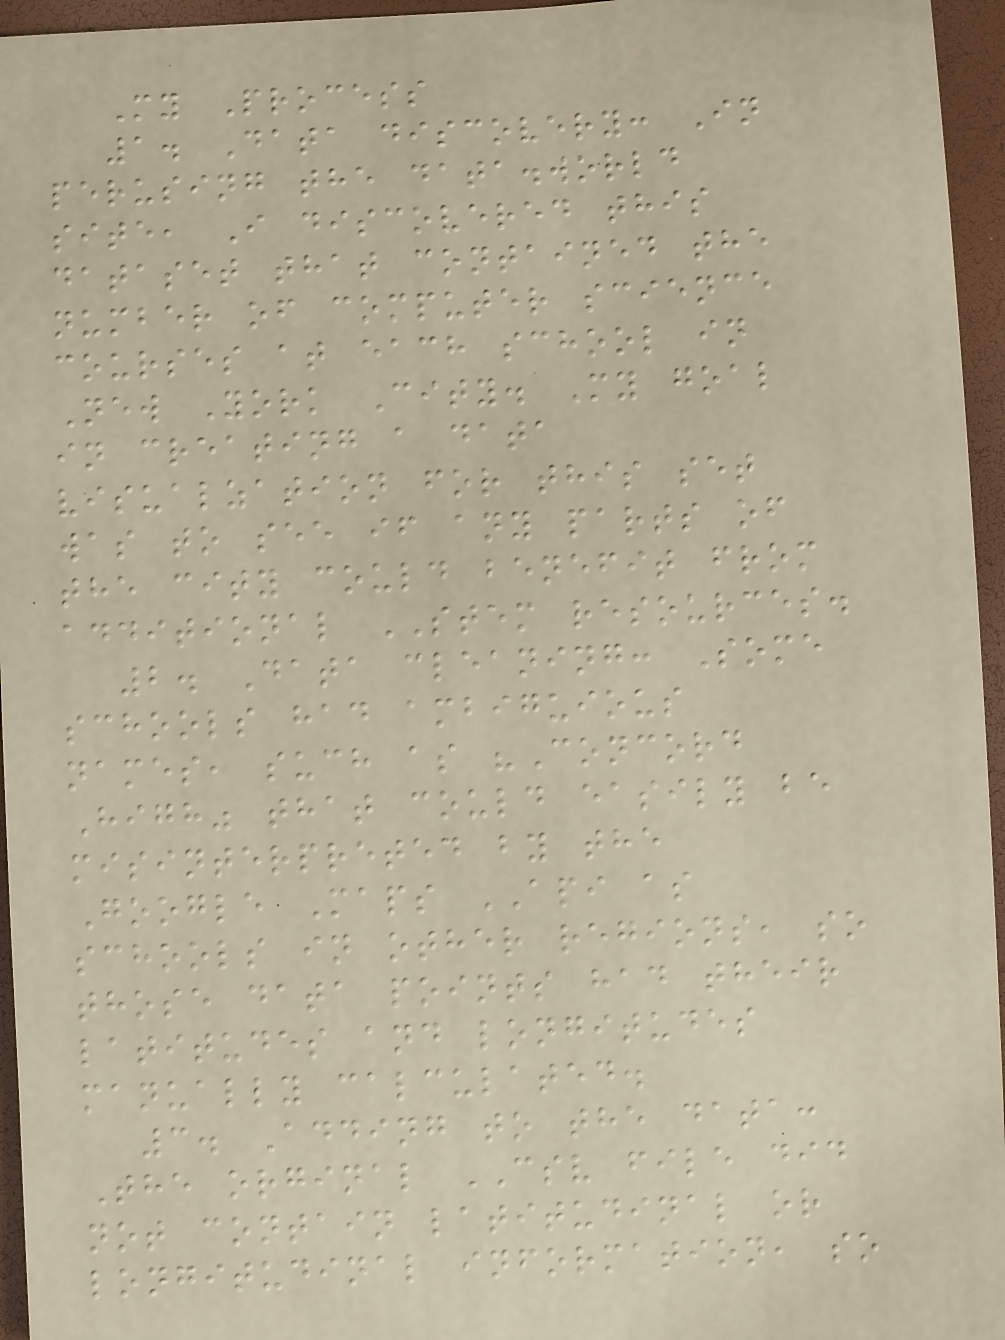My Process
1. Data discovery: In
perusing the data.world
site, I discovered this
dataset that contained the
number of computer science
courses at each school in
New York City. My goal
in creating a data
visualzation for this set
was to see if any parts of
the city could benefit from
additional STEM resources.
2. Data cleaning: Some
schools had ambiguious
names, such as "Concord
High" that could easily be
misinterpreted by the
Google Maps API as
schools in other regions, so
those data points had their
latitudes and longitudes
manually calculated.
3. Adding to the data:
The orginal CSV file did
not contain latitudinal or
longitudinal information, so
